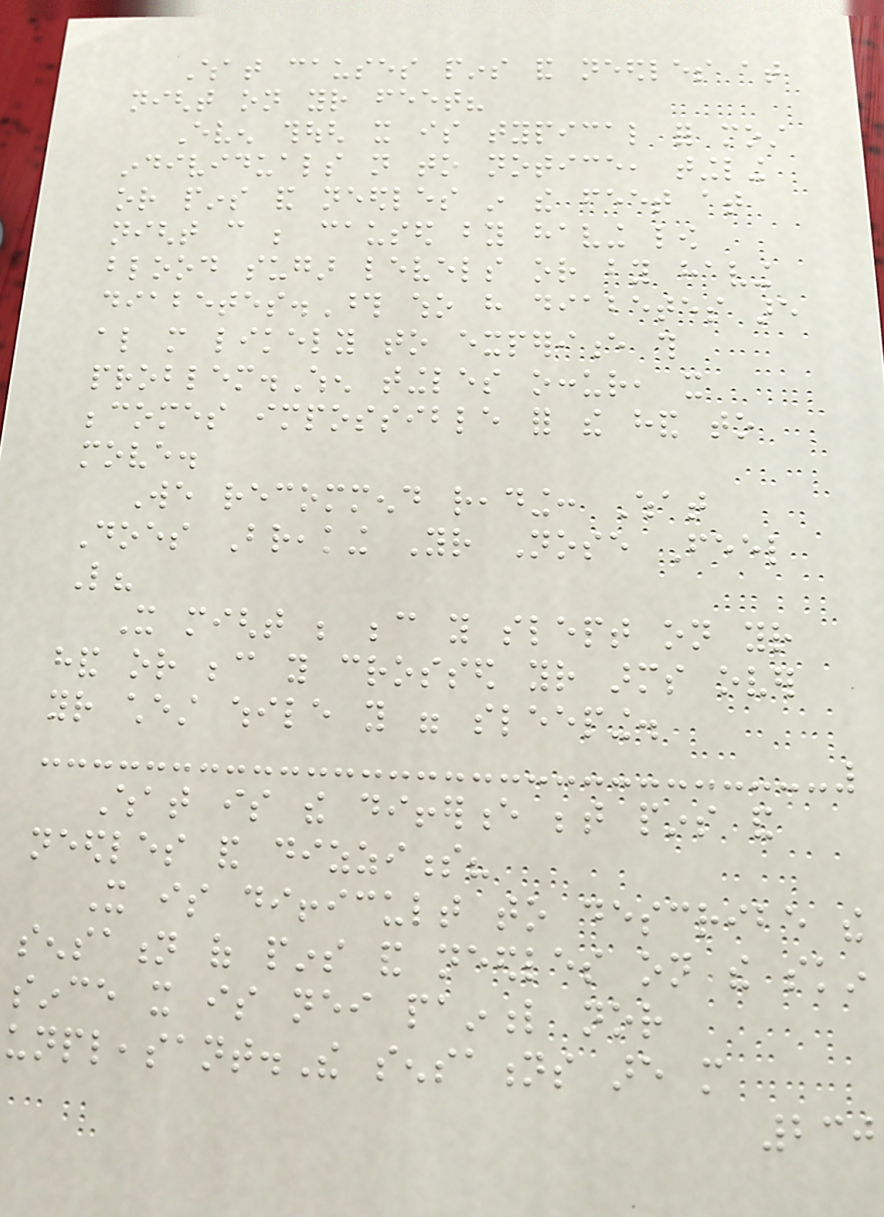What causes pins and needles at
night on your feet?
Even though it is typical for most
individuals not to notice, tingling
or pins and needles in the feet at
night can be caused by having low
blood sugar levels or by having
diabetes.Those who have diabetes are
also more likely to experience this
problem.When tingles occur, it
becomes impossible for the hand to
move.
We recommend reading: What
Does Breaking Your Nose Feel
Like?
It might be because you slept on your
hand or because you crossed your arms over
your chest while you were sleeping.
What is the difference between pins and
needles and dizziness?
It is difficult to describe the
sensation of pins and needles on the skin
since it is neither painful nor
unpleasant.The sensations are more
230
